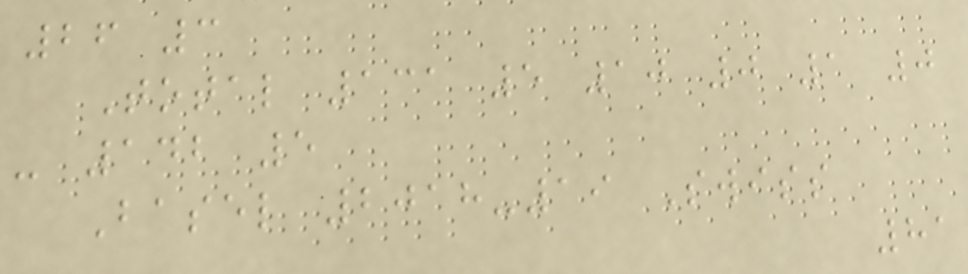26 3
Total 131 5 10 0 1 0
- 142 5
Basel 2018-19 Swiss
81
